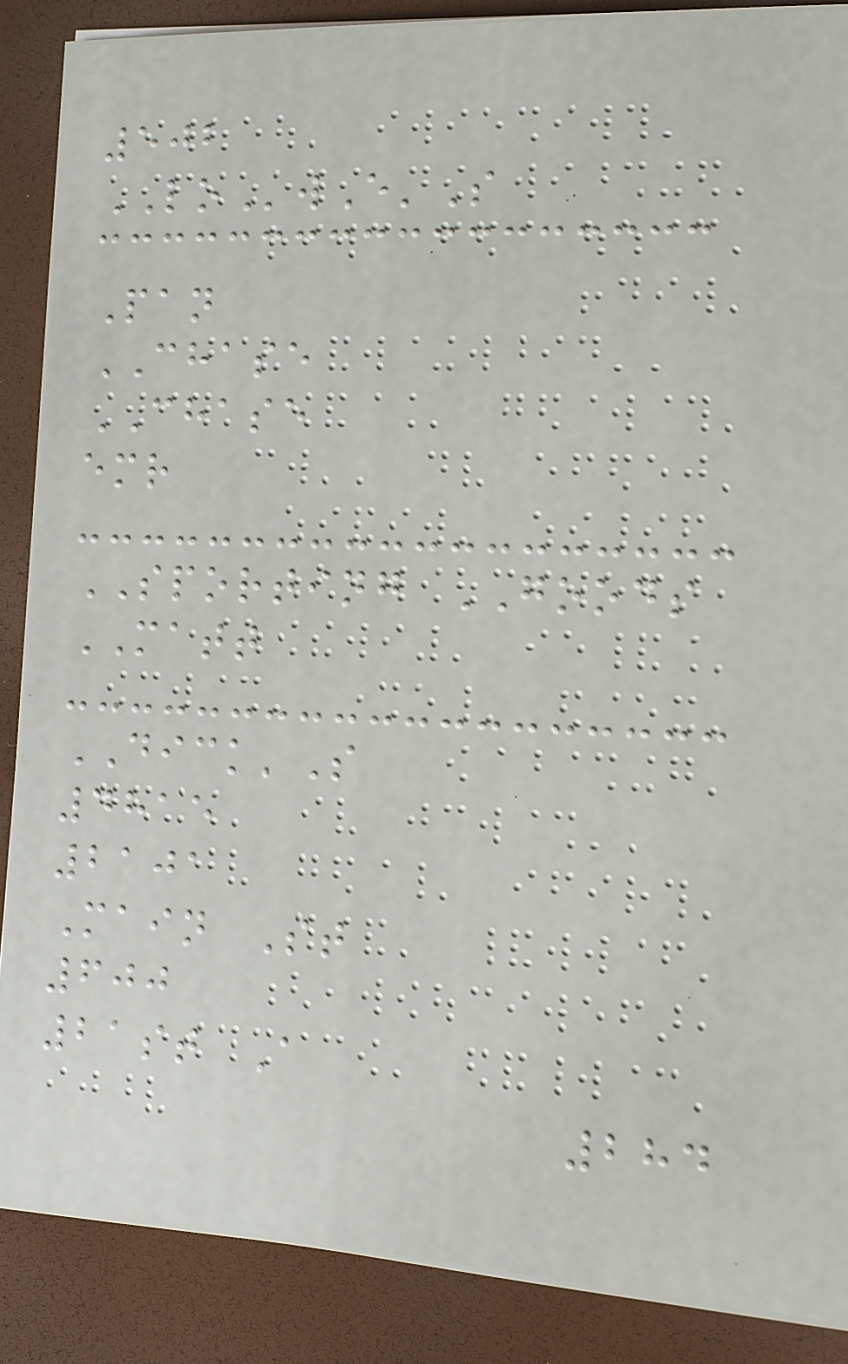502
LOwE'S
Pan
CHASE
CHASE
emr
SPORTING GOODS
MATT
DICK'S
4815
2101
Main St
600
21st A
284
